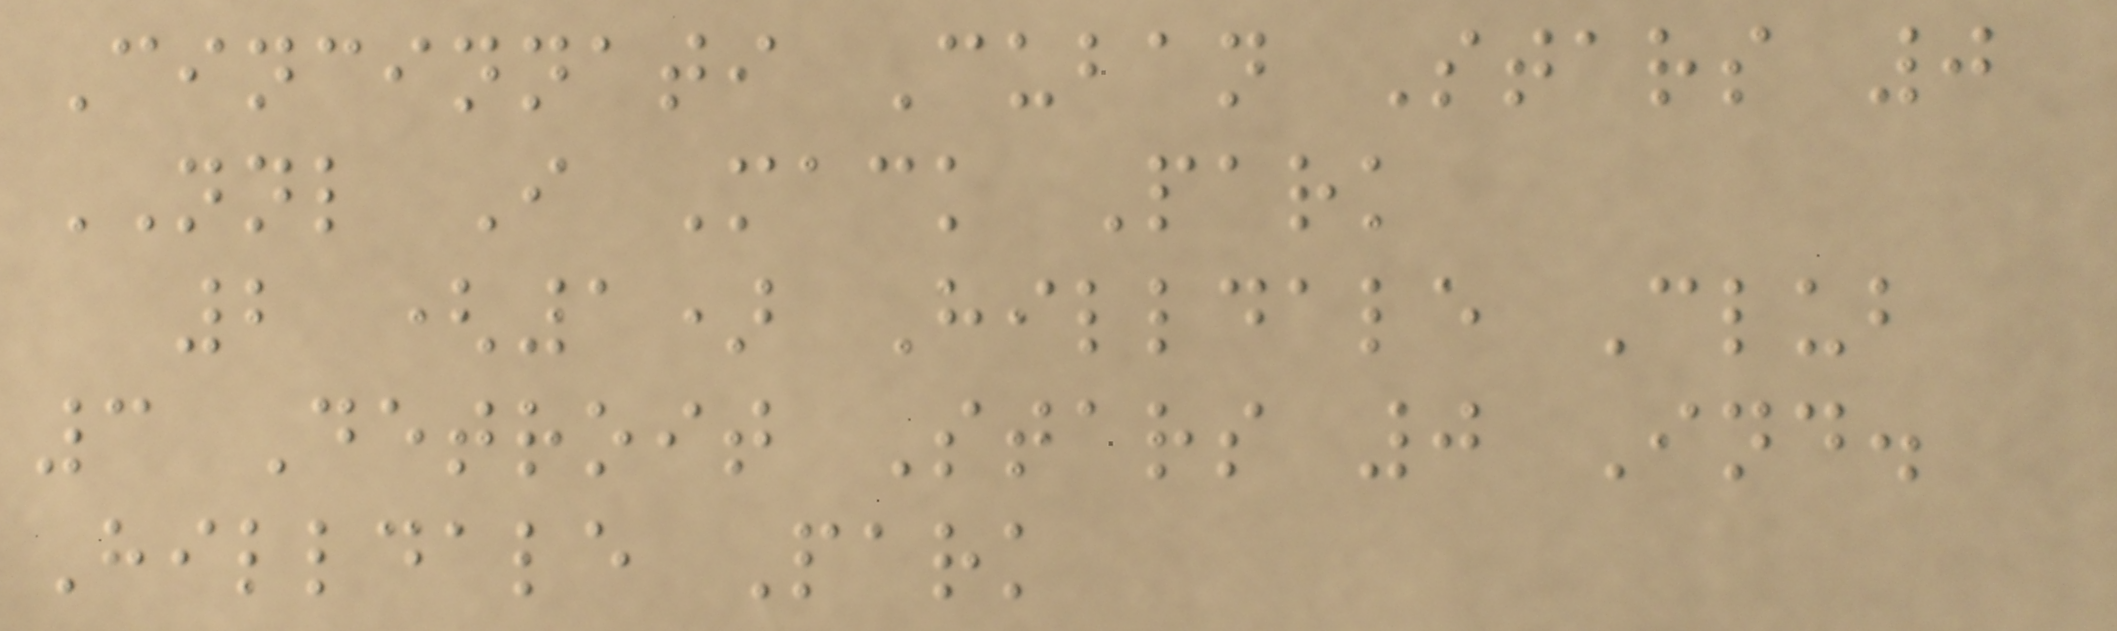Cincinnati Cuban Stars 0
NNL I Mack Park
2 (1) Hilldale Club
3 Detroit Stars 0 Ind.
Hilldale Park
